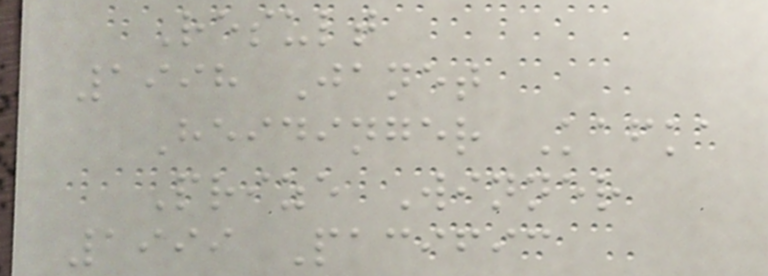Result
1998 Janet
Heidinger Kafka
Prize Winner
1999 Pacific
